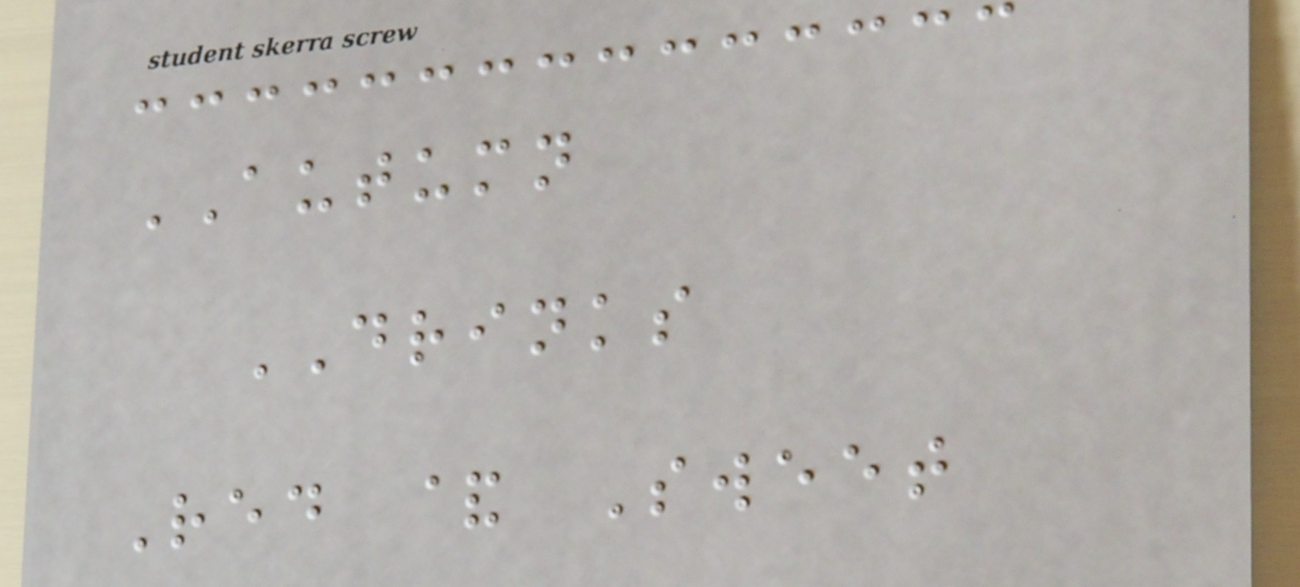AUTUMN
DRINKS
Red & Sweet
